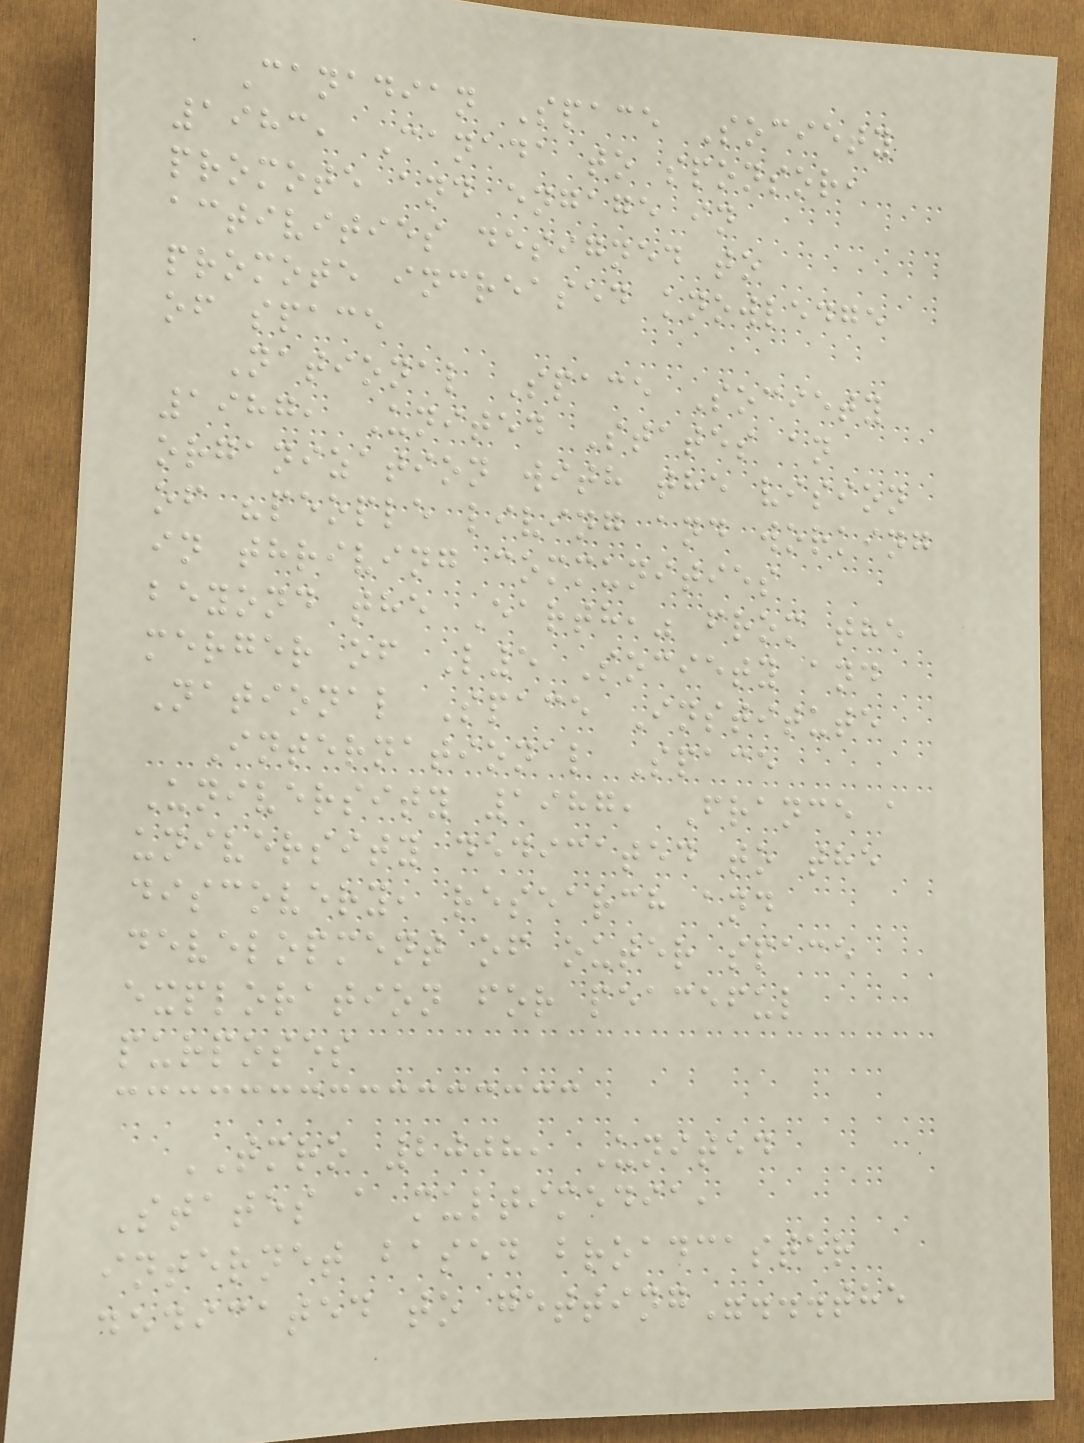Canadian Space Society
1983, Canada to sponsor,
promote and engage in
activities designed to
promote increased knowledge
of space
National Space Society
1987, United States an
organization with the vision
of "people living and working
in thriving communities
beyond the Earth," from the
merger of L5 Society and
National Space Institute
International Space
University 1987, France a
university dedicated to the
discovery, research and
development of outer space
exploration for peaceful
purposes
TMRO 2008, United
States a multimedia,
internet based broadcaster
dedicated to getting"...the
